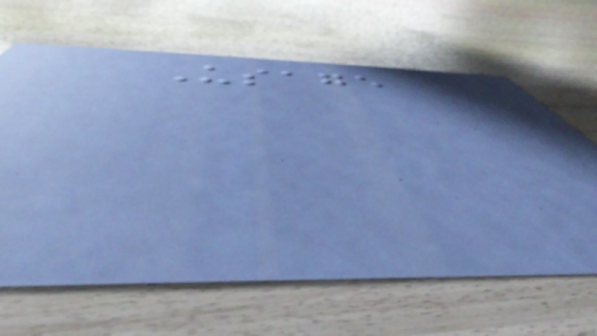Usage
